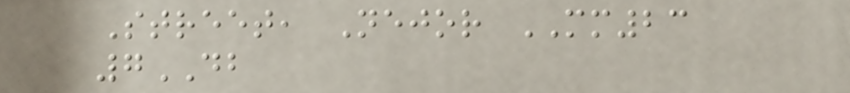Street, Nejor MM23
7DB
